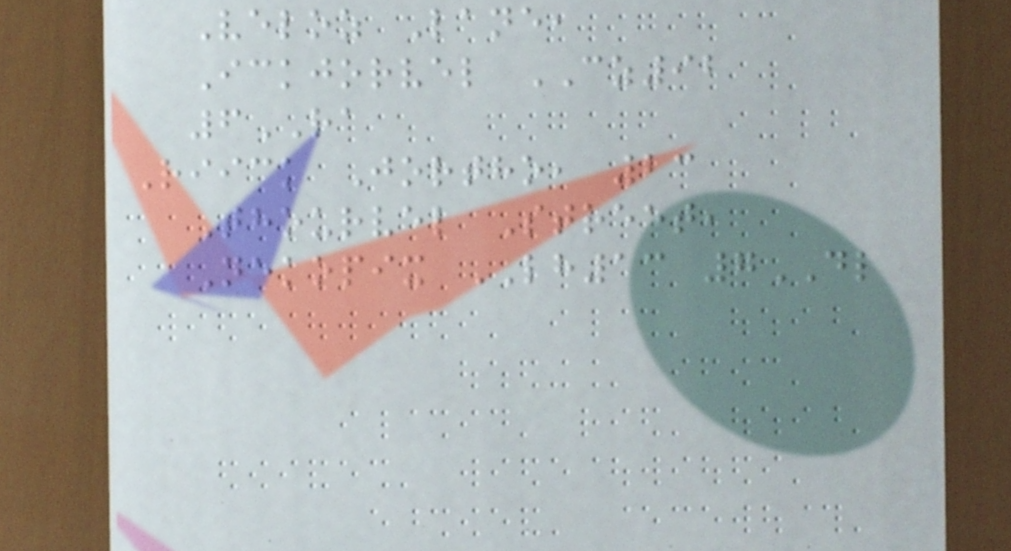Veloz Lane,
Ickjorvel CZ92
6RA
Riick Jortho, 23
Thourvel Street,
Nekopix LH13 7DL
